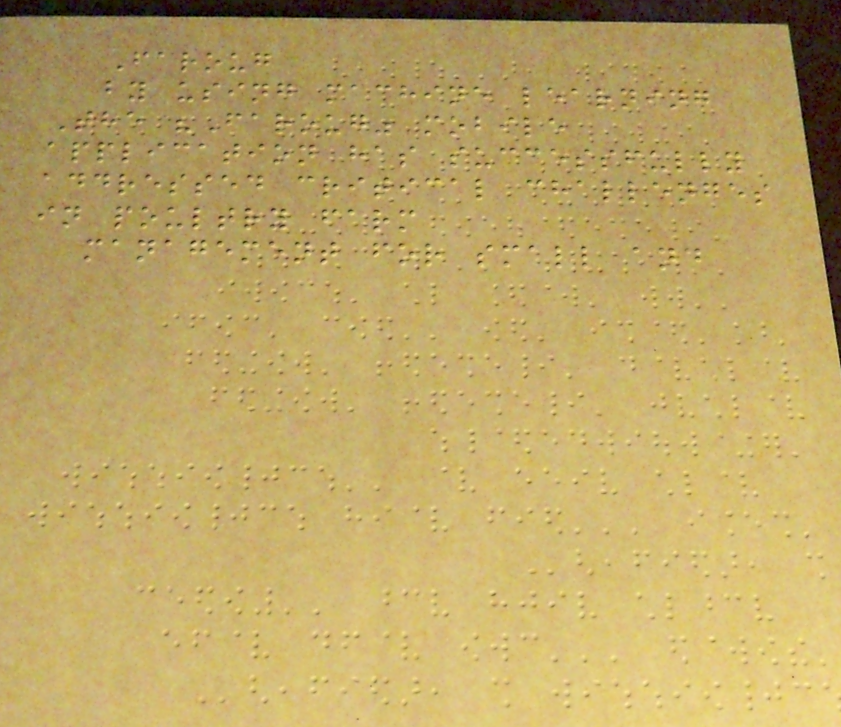Faroug
by using machine learning
The "Faroug" mobile
application has successfully
addressed critical challenges
in poultry farm
management for small and
